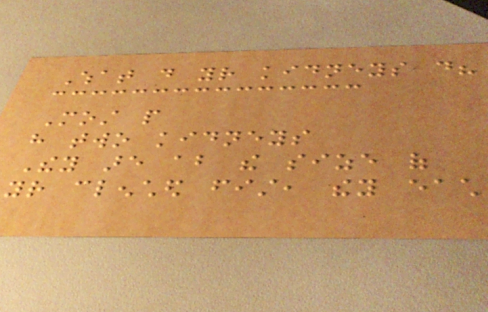What do your kidneys do?
Most people
have two kidneys
They are about the size of
your clenched fist, they each
